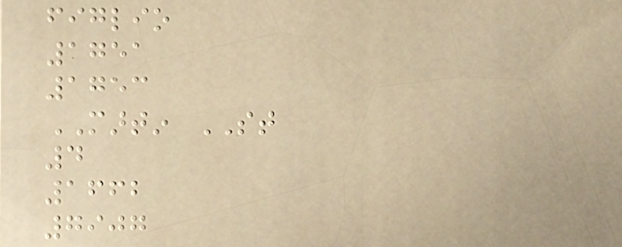figlio
1751
1753
MARTIN ST
4
1662
7907
